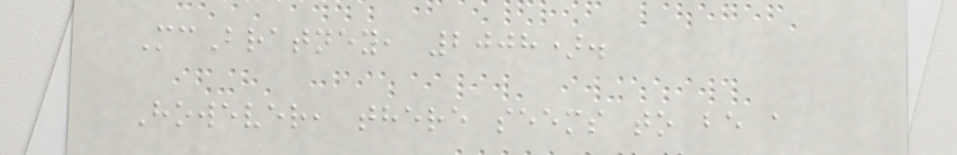McBratney, 2008).
However, there seems to be a
